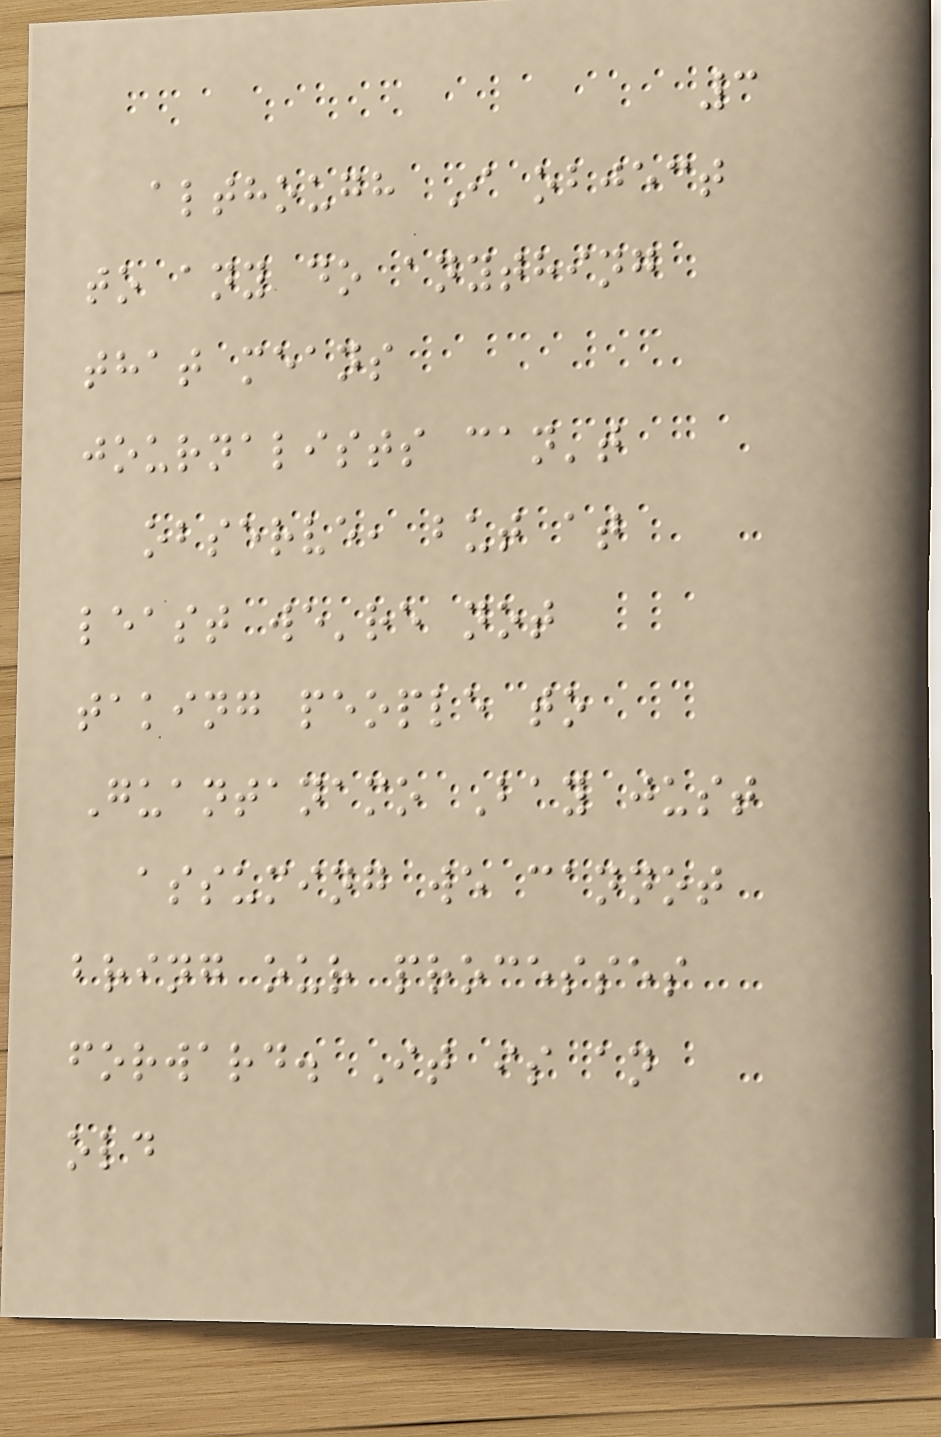3
although I object
to any do anything
that means
journalists can't
observe, but at
least we're not
taking people to
Guantanamo Bay just
assuming we cannot
bring our processes
forward. It is an
old
